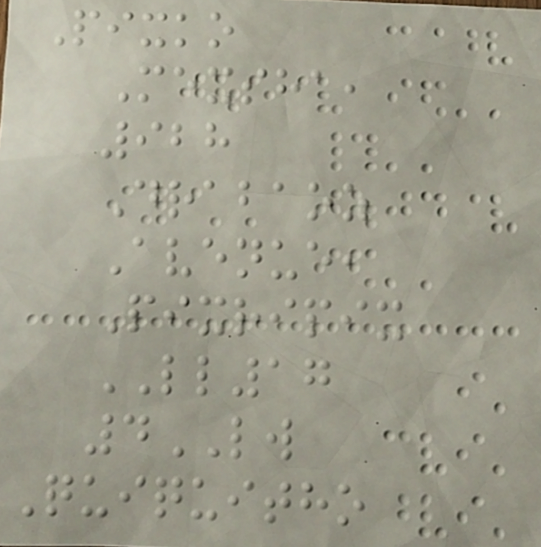Pixko
Mexsha,
928
Drabaoz
Avenue,
Pixripix
LL17
4LW
Quiquitho
